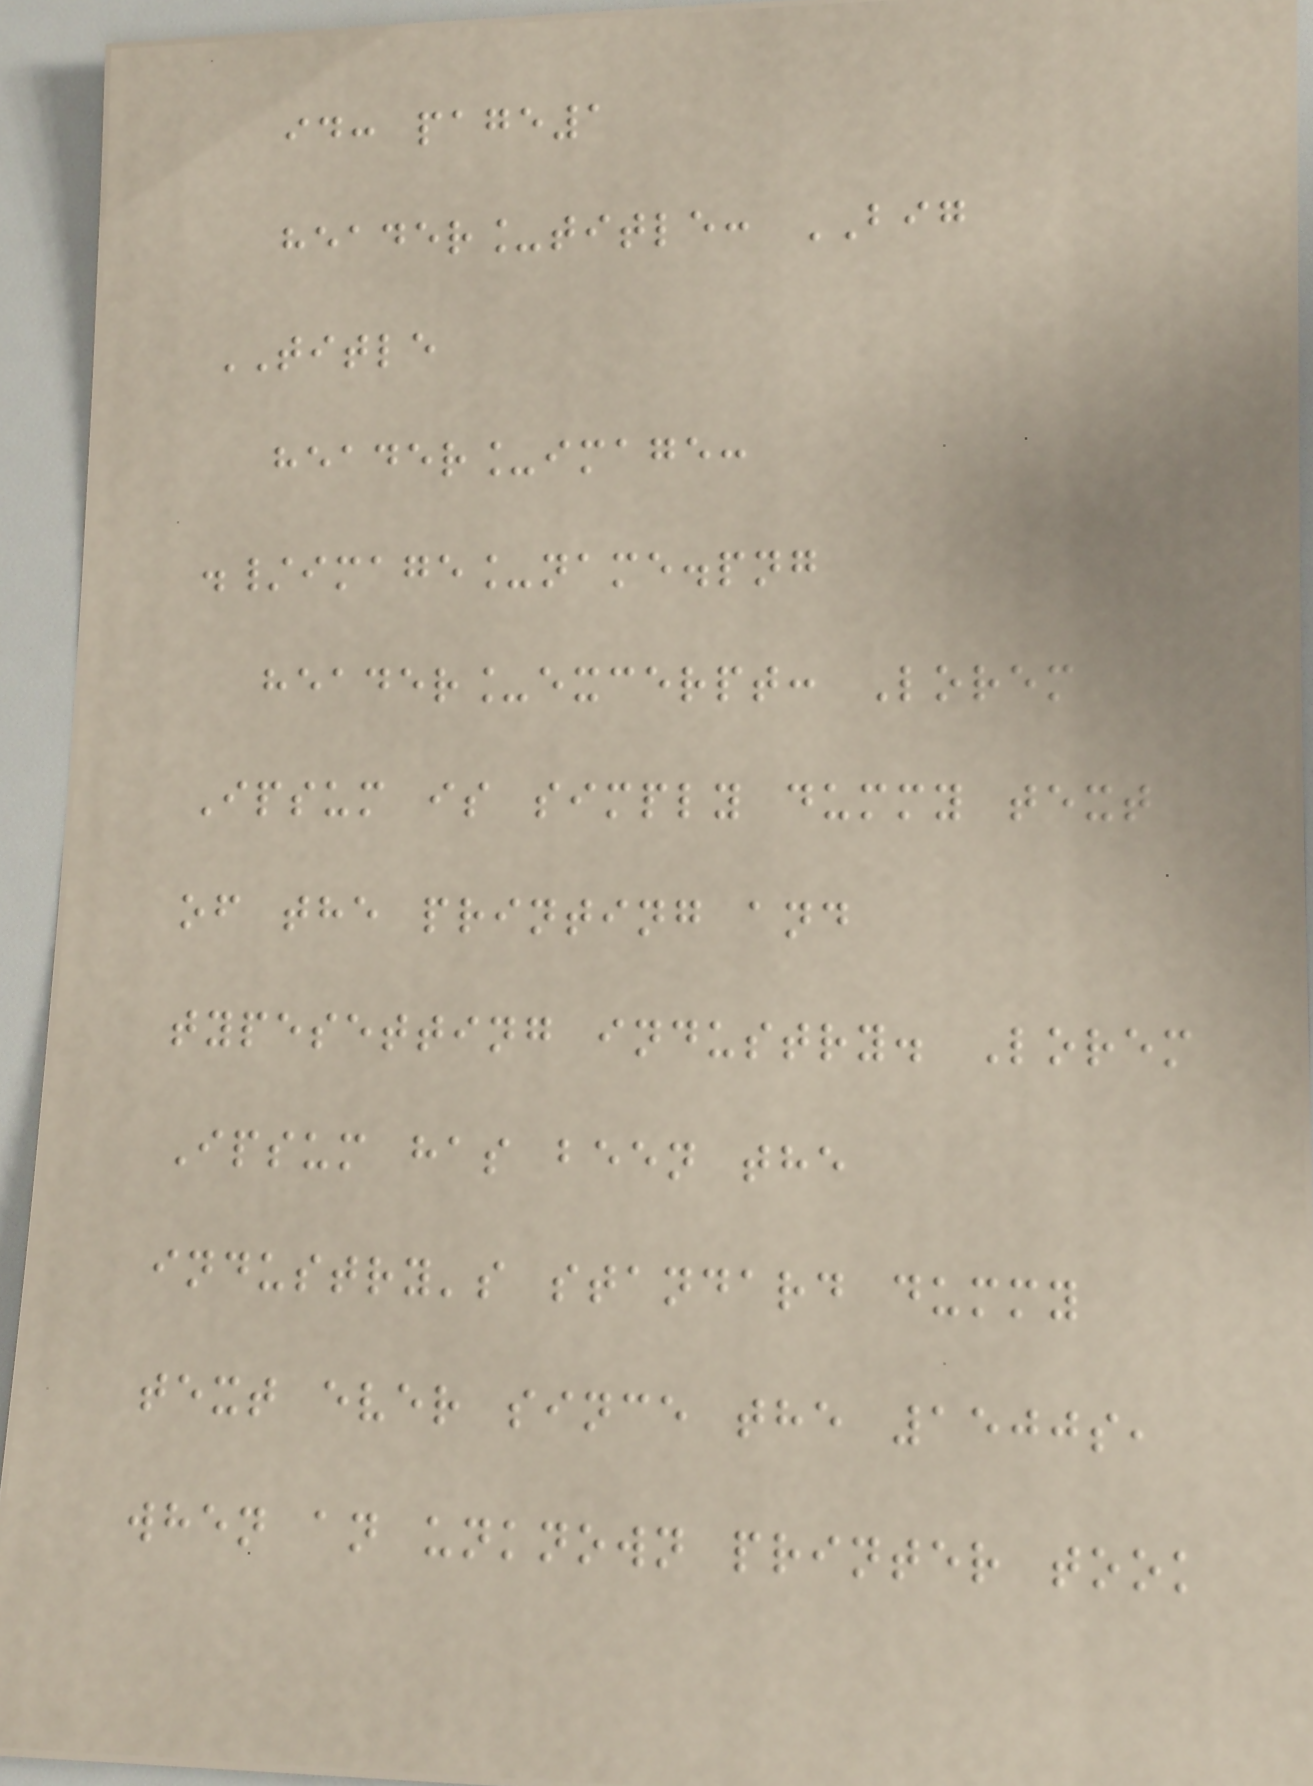id: page1
header_title: BIG
TITLE
header_image:
./image_name.png
header_excerpt: Lorem
Ipsum is simply dummy text
of the printing and
typesetting industry. Lorem
Ipsum has been the
industry's standard dummy
text ever since the 1500s,
when an unknown printer took
